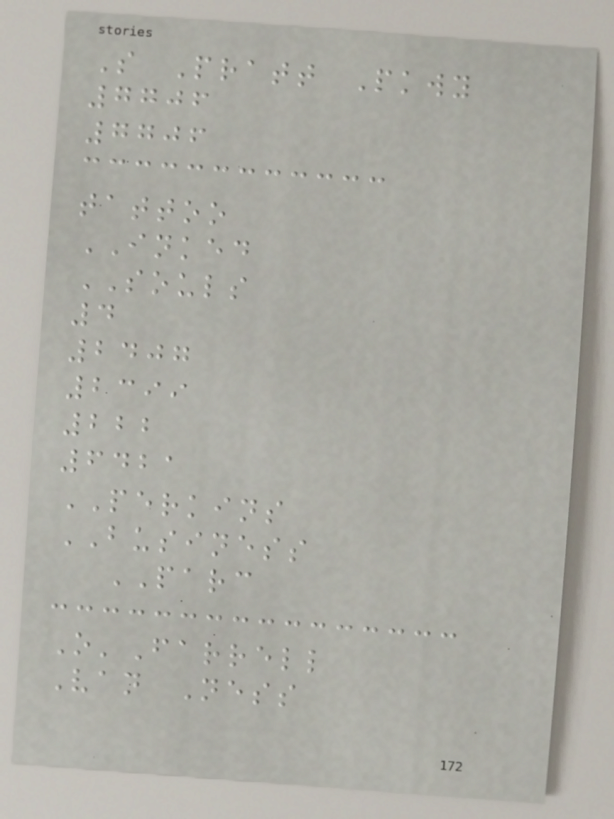S Pratt Pkwy
7706
7706
tattoo
INKED
SOULS
4
2407
2399
222
6421
PERKINS
BUSINESS
PARC
O'Farrell
Van Ness
